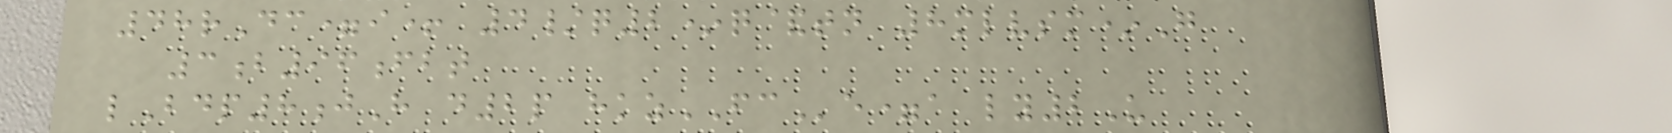48rDc=i+ 4/q2*q&tn 8mlvsm*G
3b96fbt
lBdp8jH d2p hkzFCe=a ly2U
